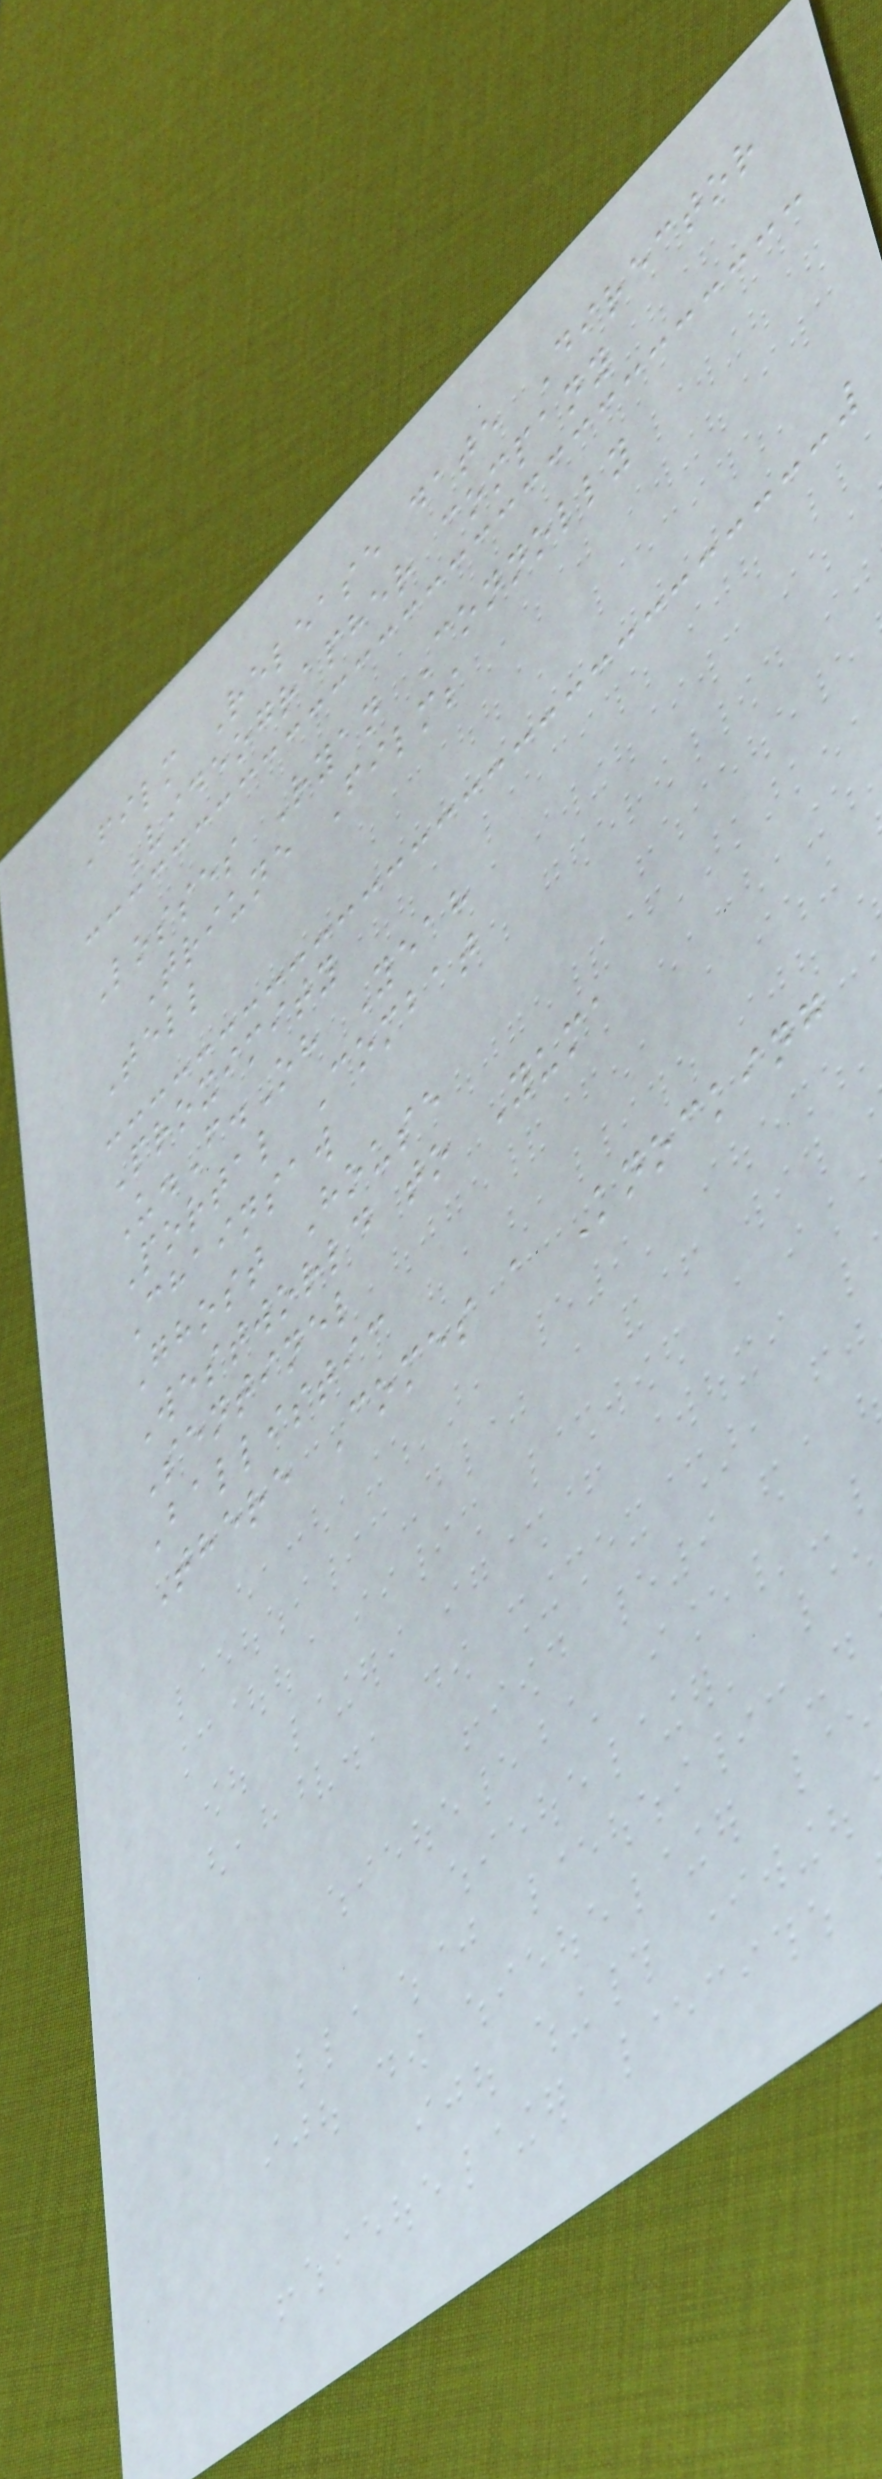Film Release date Director
Videographer company
Losses Ryan Connolly
Triune Films
Tell
Proximity
U.F.Oh Yeah
Portal Combat
Chainsaw
Ghost House
Westworld to Yuma
Sentinel
Ballistic
There Comes a Knocking
